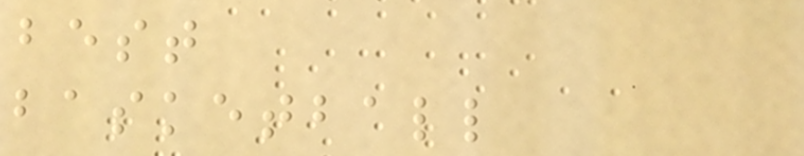best
basketball
